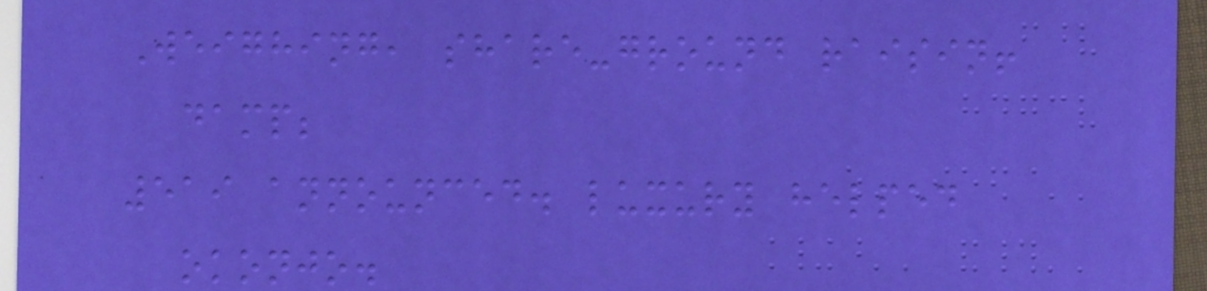Weighing, share-ground raisin!
damp;
519 announced. luxury helped
okonjo.
